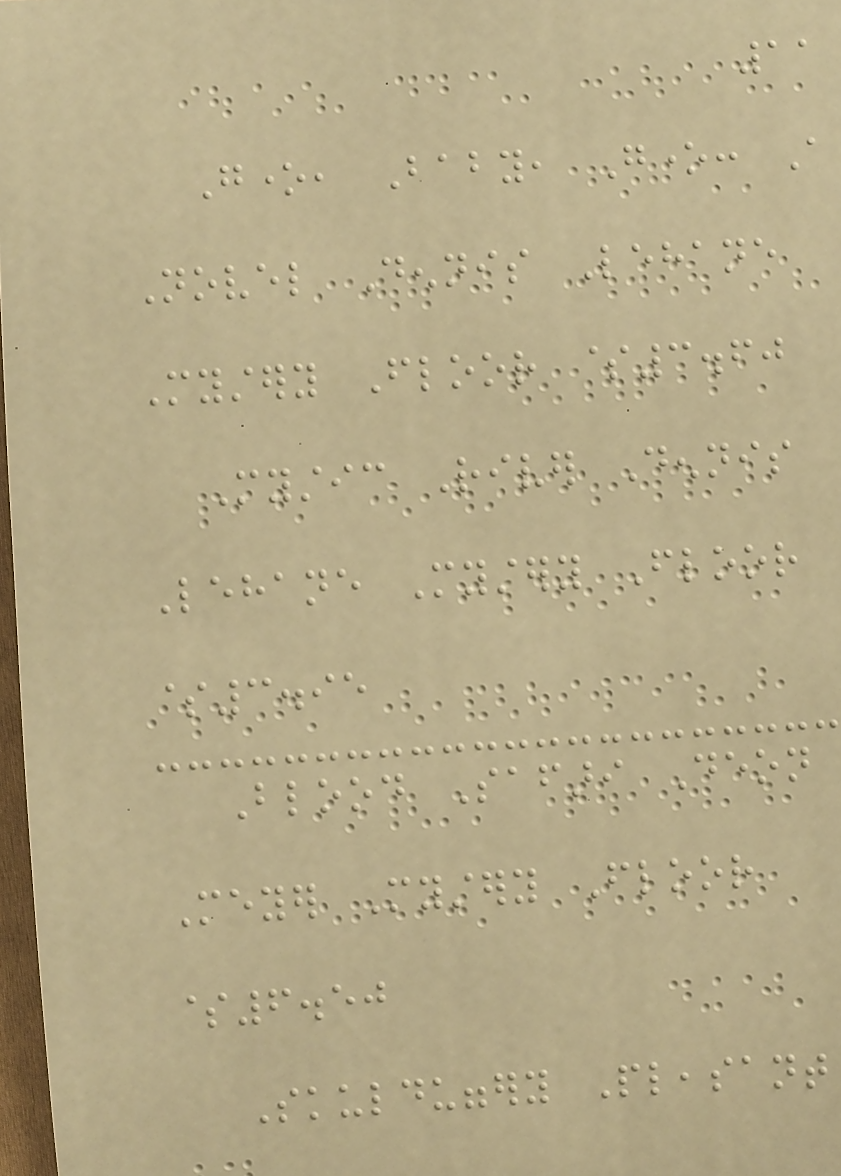11
Gone, Baby, Gone: A
Novel Dennis Lehane
Mystery Floor $3.60
Mystic River Dennis
Lehane Mystery Floor
$3.95
Blood Safari Deon
Meyer Mystery Floor
$6.50
Skulduggery Pleasant
